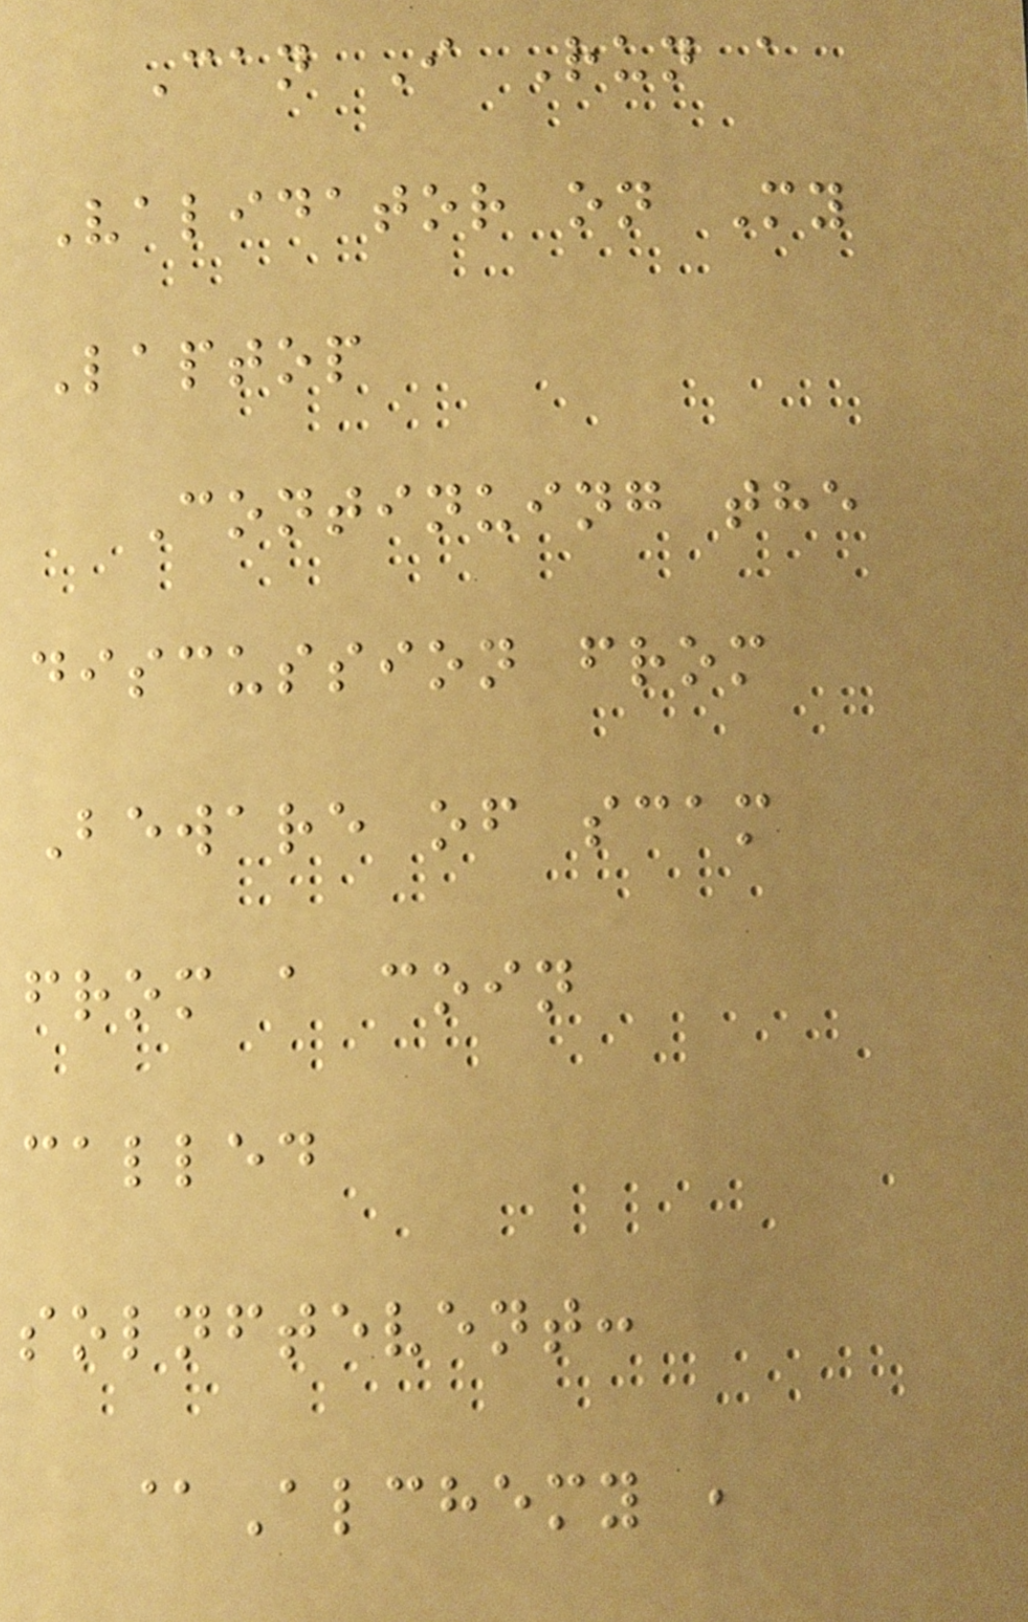Can I Run a
Validator on My
Laptop
Continuing the
discussion from
Beware of scam
from a coin
called
solnftevent:
@Alchemy ,
